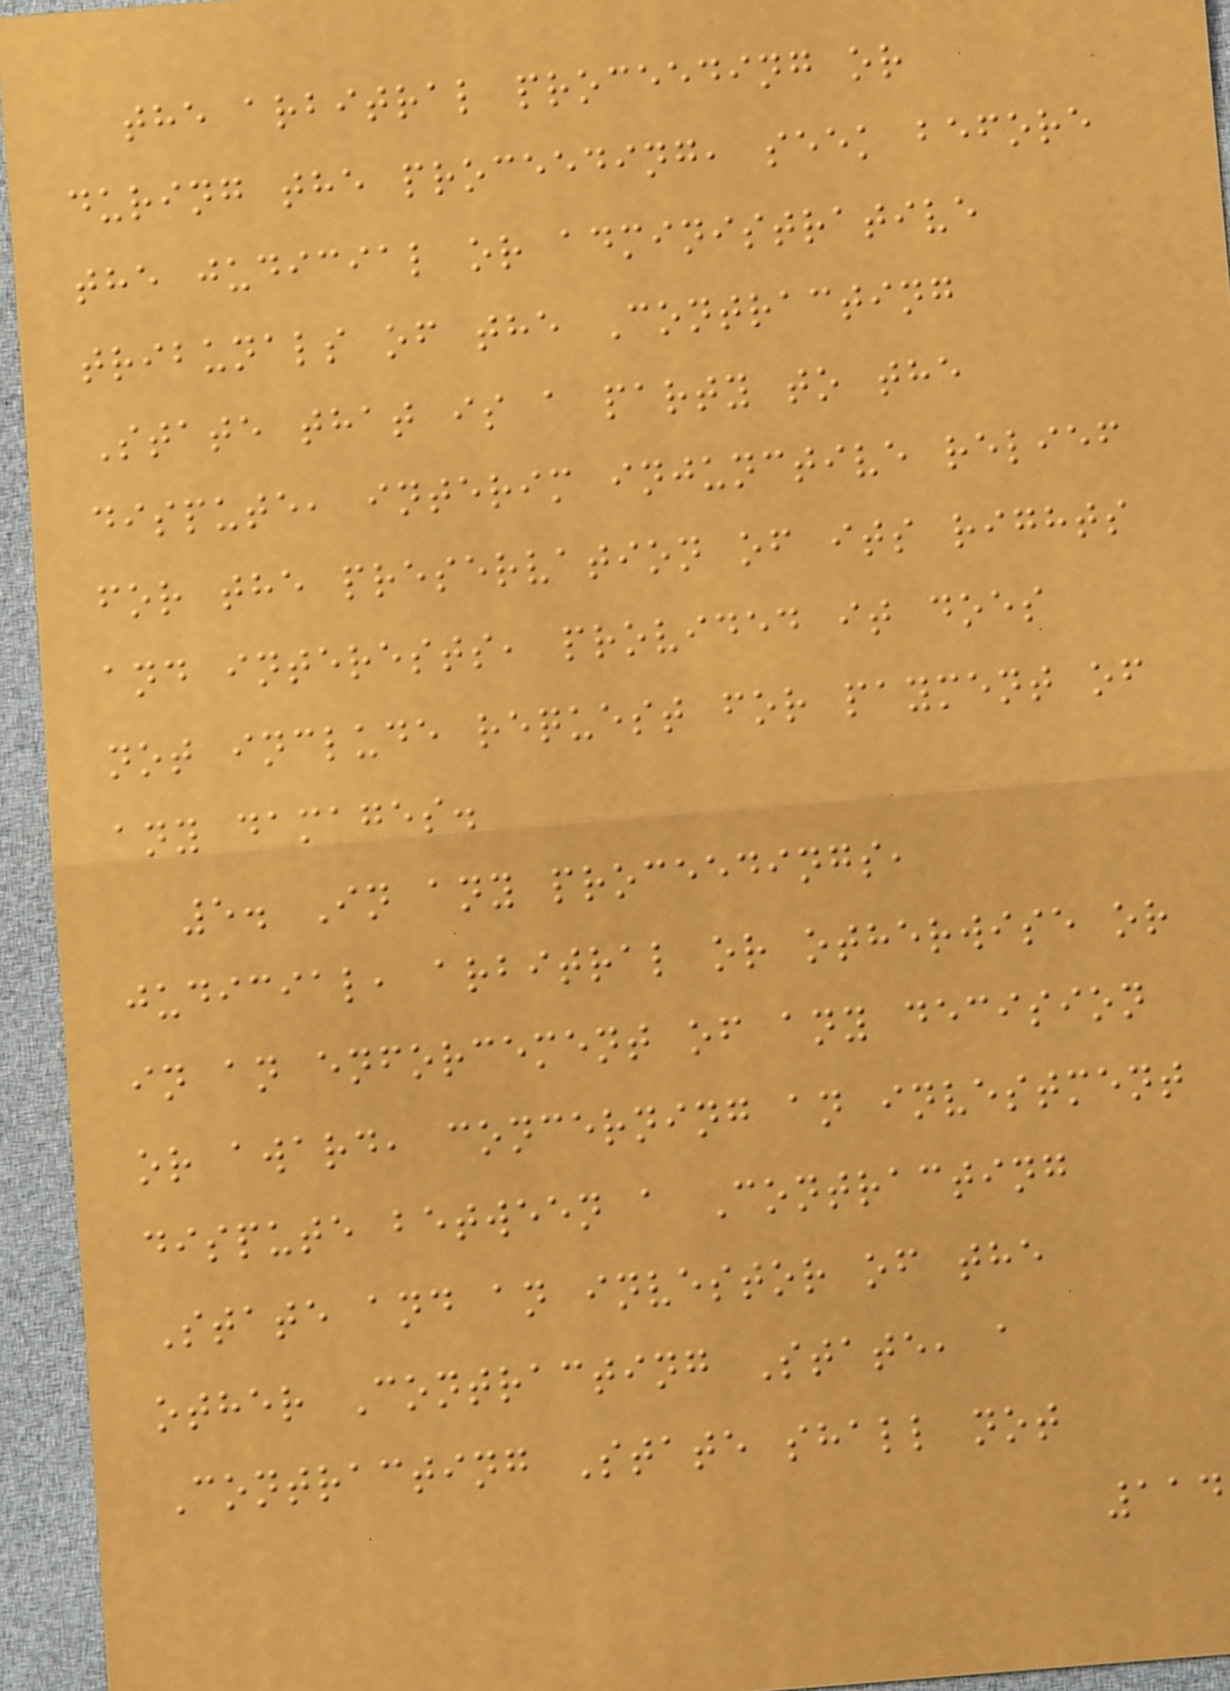the arbitral proceeding or
during the proceeding, seek before
the judicial or administrative
tribunals of the Contracting
State that is a party to the
dispute, interim injunctive relief
for the preservation of its rights
and interests, provided it does
not include request for payment of
any damages.
5. In any proceedings,
judicial, arbitral or otherwise or
in an enforcement of any decision
or award, concerning an investment
dispute between a Contracting
State and an investor of the
other Contracting State, a
Contracting State shall not
114
